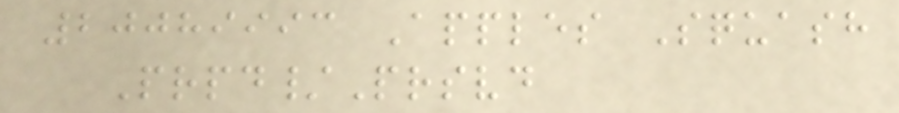20089993 Apples Squash
Prpd/Prsvd
